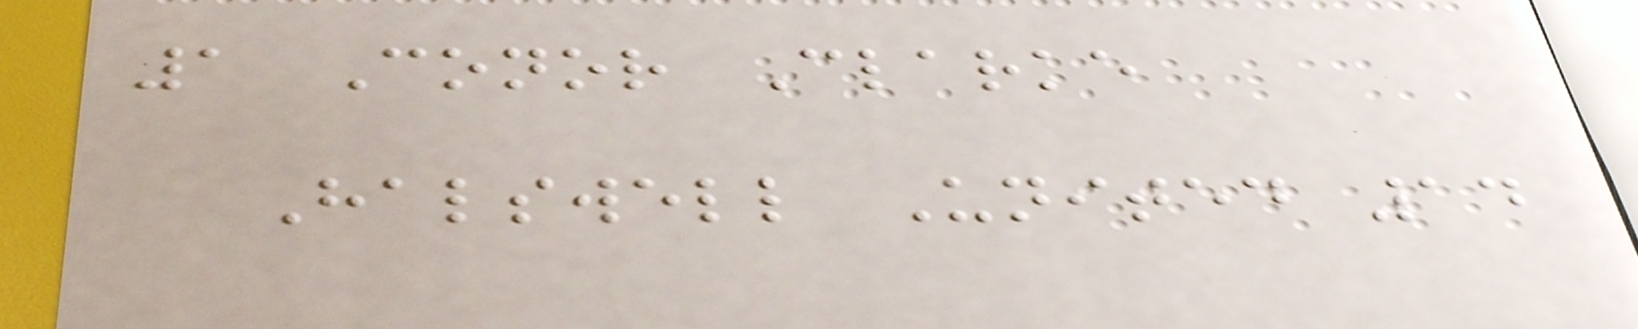1 Conor Clarke
Halswell United 14
